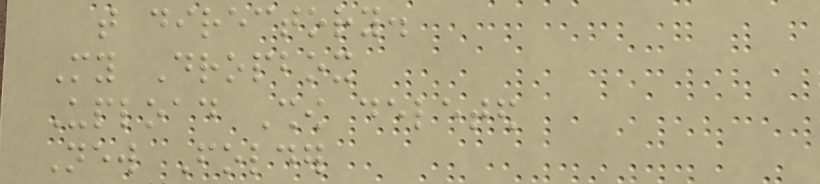that directory.
My Dropbox
Upload Show deleted
New Folder
